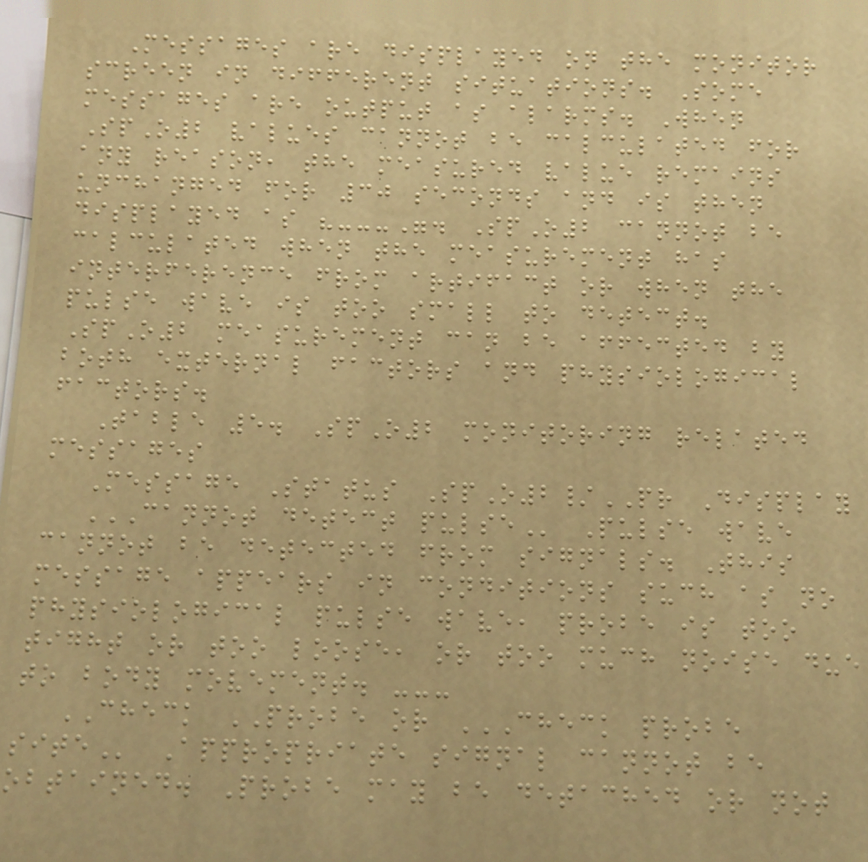Messages are displayed on the monitor
screen in different situations. Some
messages are output as alarms. When
SpO2 values cannot be calculated for
any reason, the measured value remains
unchanged for 30 seconds and is then
displayed as "---". SpO2 cannot be
calculated when the measurement has
interference from artifact or when the
pulse wave is too small to detect.
SpO2 measurement can be affected by
both external factors and physiological
factors.
Table 5. SpO2 monitoring related
messages
Message Status SpO2/PR Display
CANNOT DETECT PULSE Pulse wave
cannot be detected from signals. This
message appears in conditions such as no
physiological pulse wave, probe is too
tight or too loose, or too much noise due
to body movement. ---
CHECK PROBE or CHECK PROBE
SITE Appropriate signal cannot be
obtained. Probe may be detached or not
